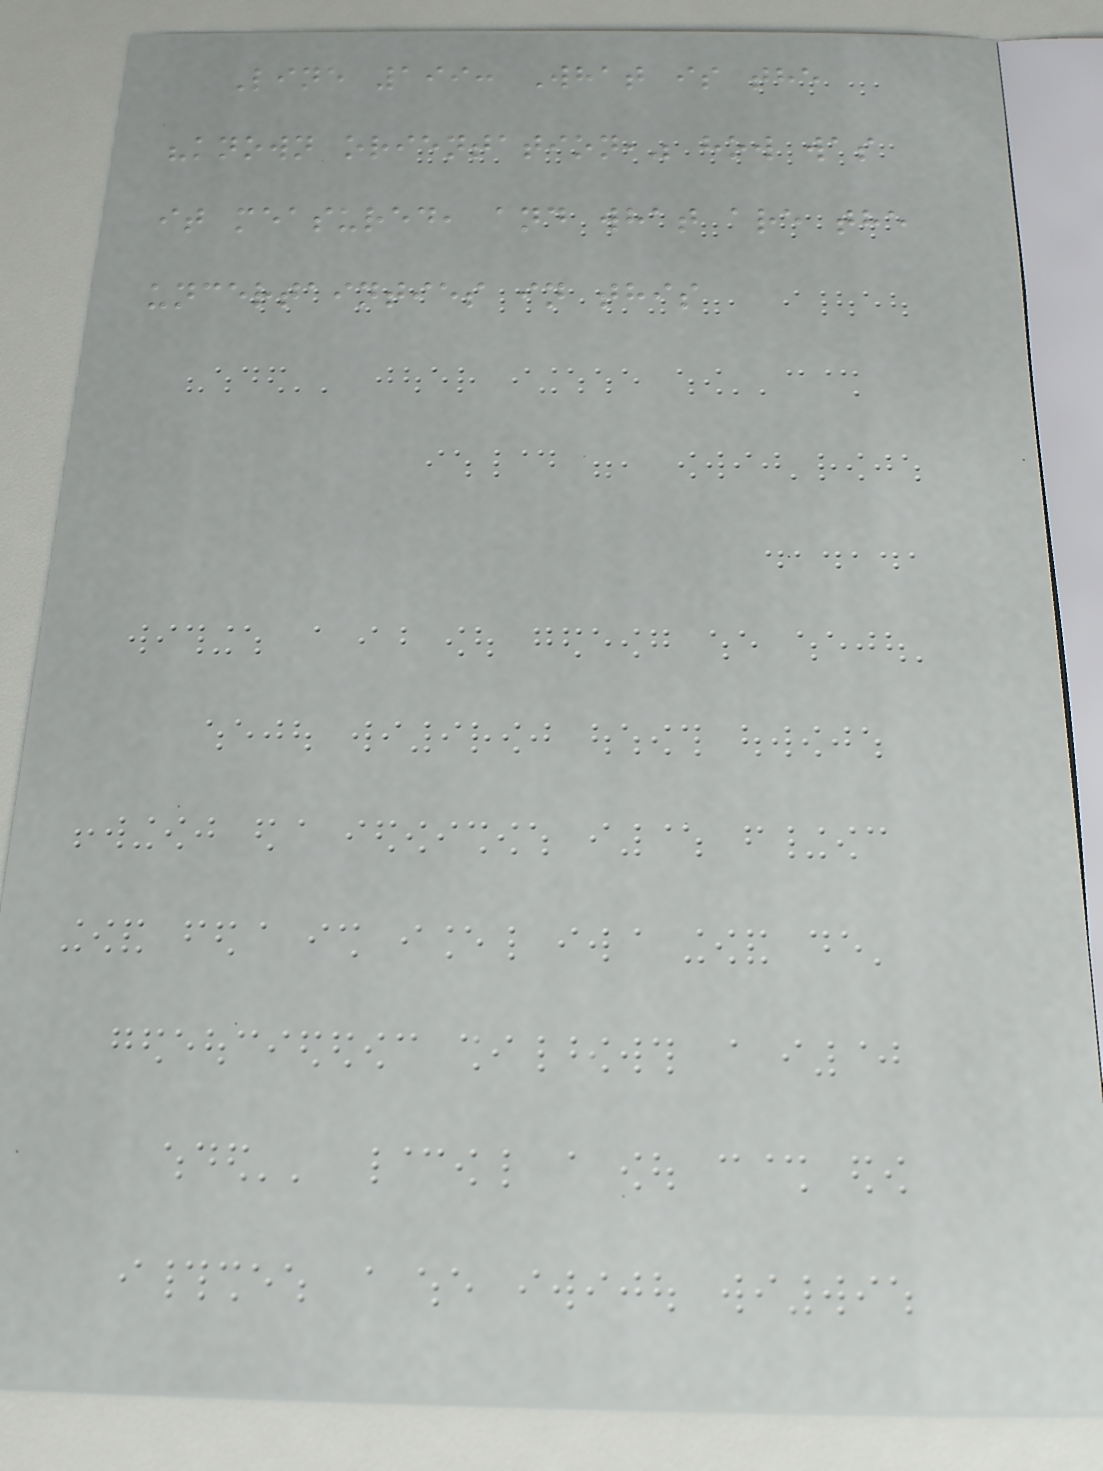Line 199: What is the
"known orientation," how was
it measured, and what are the
uncertainties in this
